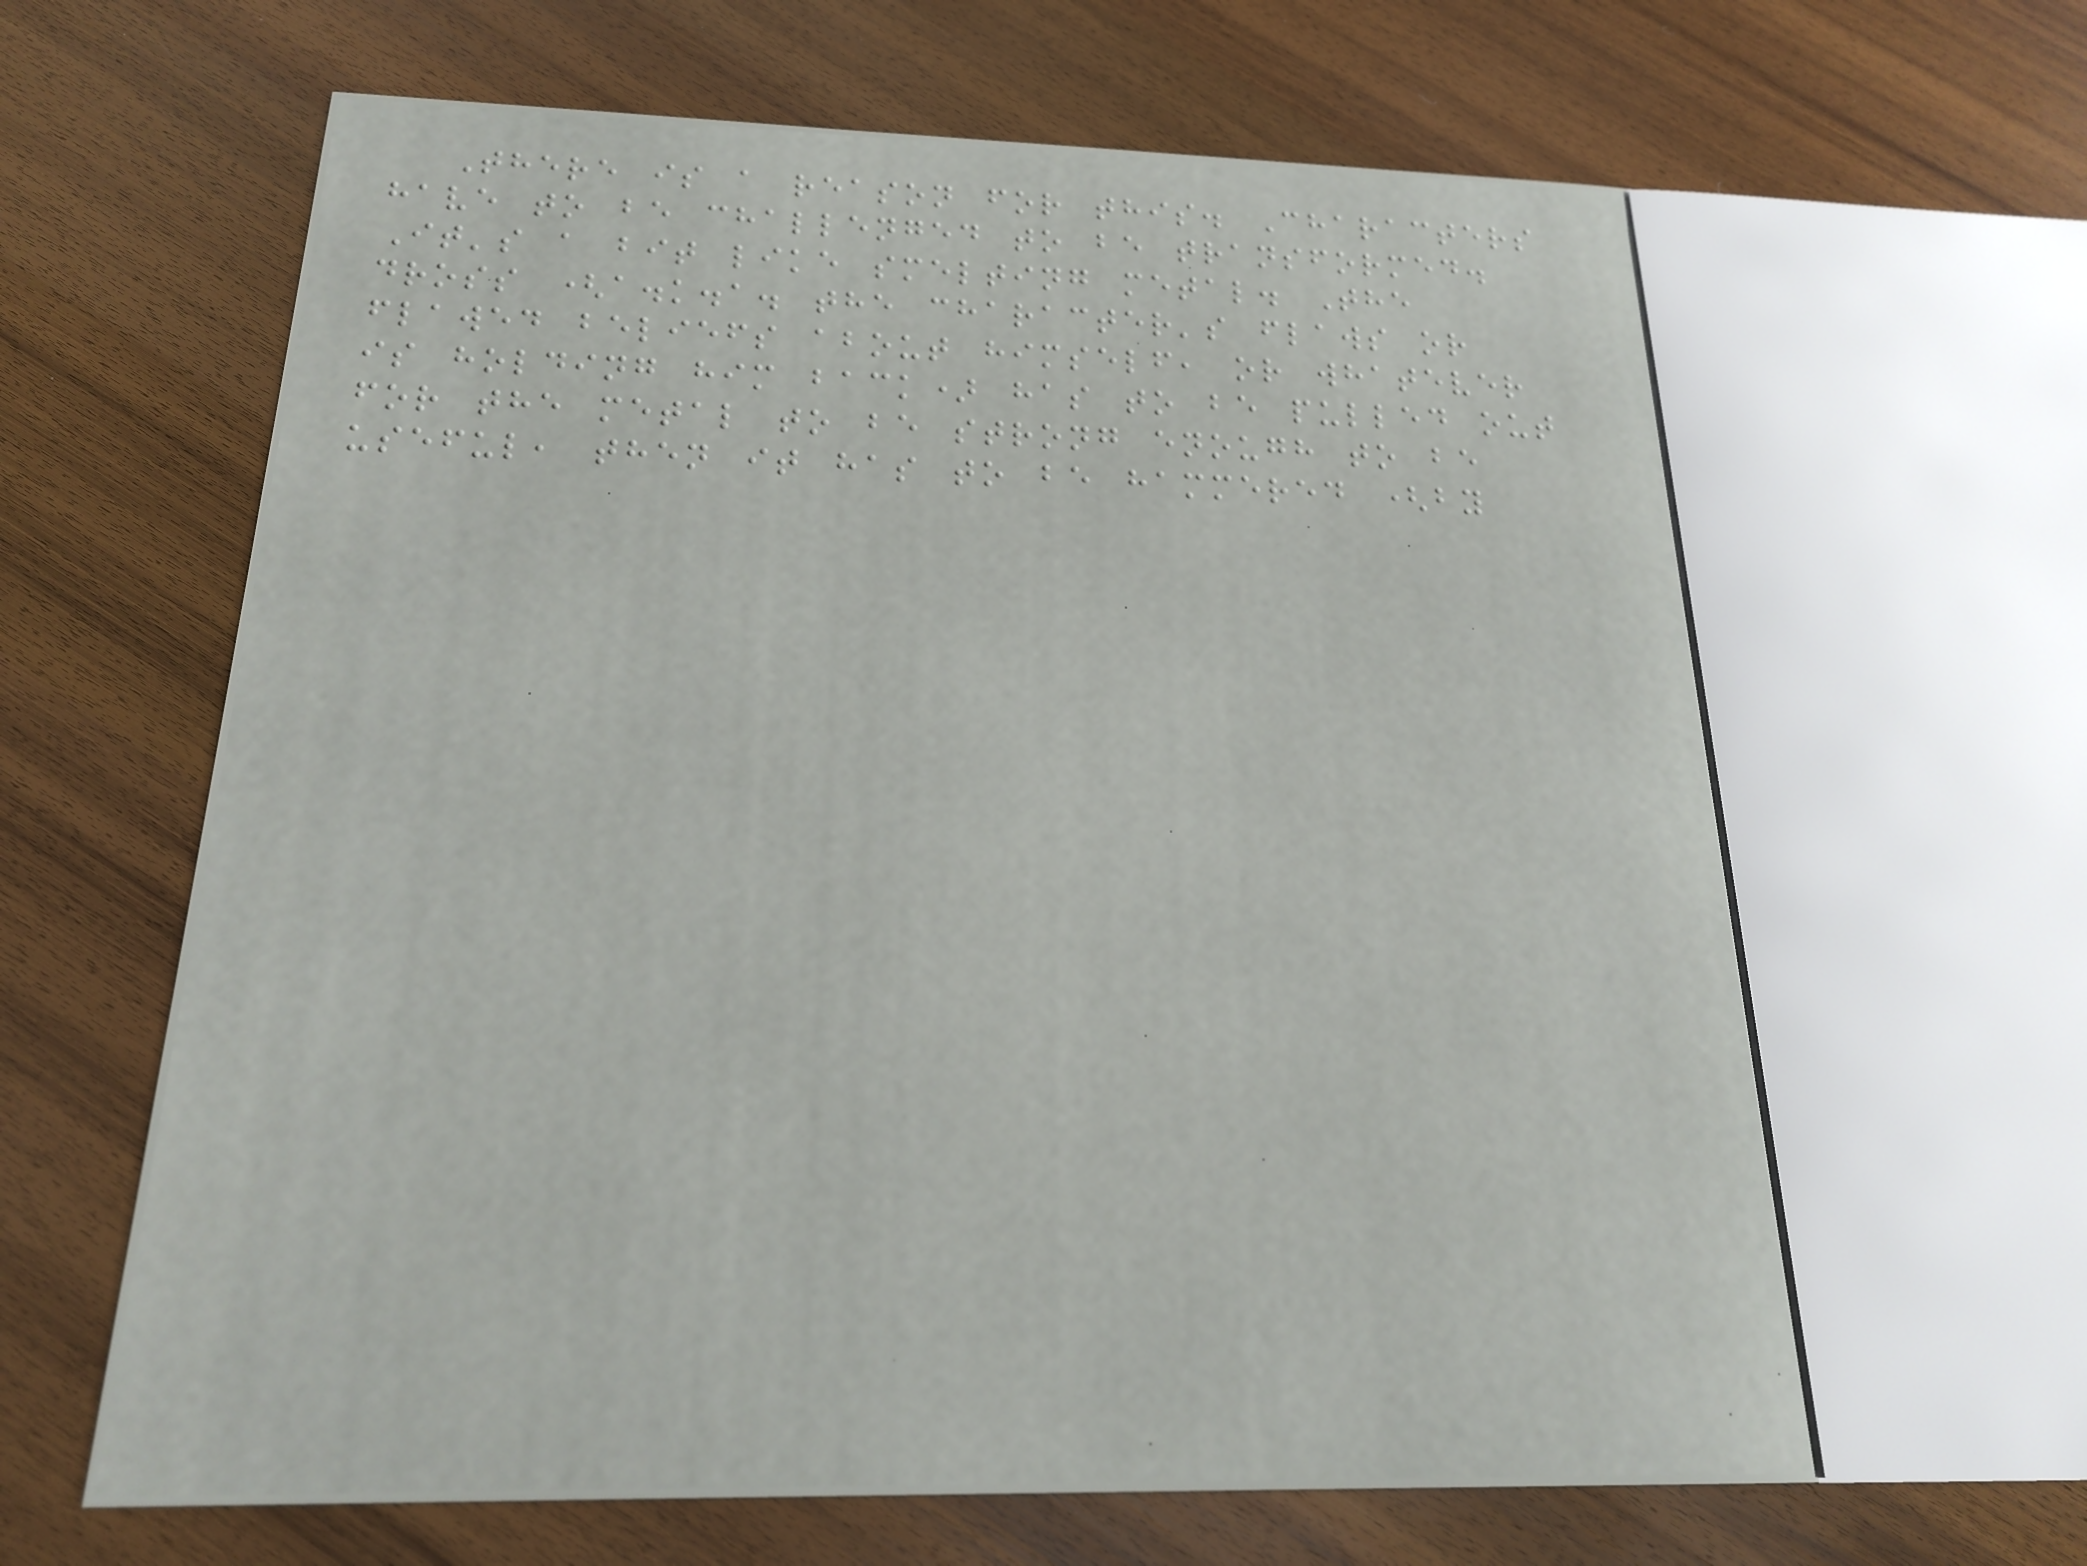There is a reason for this. Characters
have to be challenged to be transformed.
It's a bit like smelting metal. The
dross (a.k.a. the character's flaws or
flawed beliefs about himself, or whatever
is holding him back) has to be pulled out
for the metal to be strong enough to be
useful, then it has to be hammered (by
